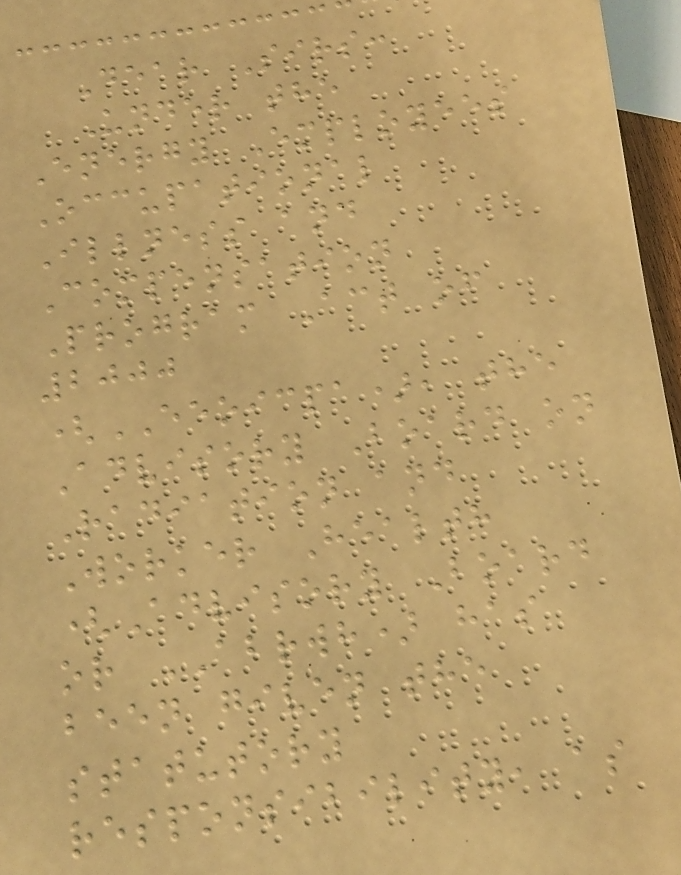Dear Sirs:
Under the
Energy Employees
Occupational
Illness and
Compensation
Program Act of
2000
(EEOICPA), the
Advisory Board on
Radiation and
Worker Health
(Advisory Board
or ABRWH) has
been given the
statutory
responsibility, as
